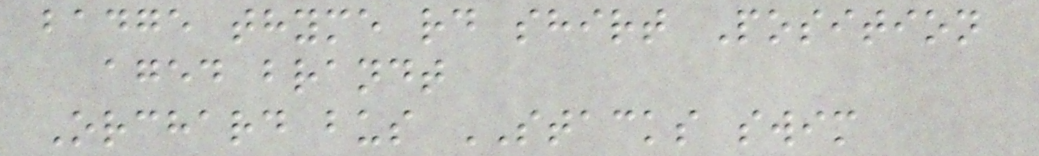badge thyme rd shirt Position
aged brandt
Orchard bus STACKS swim
